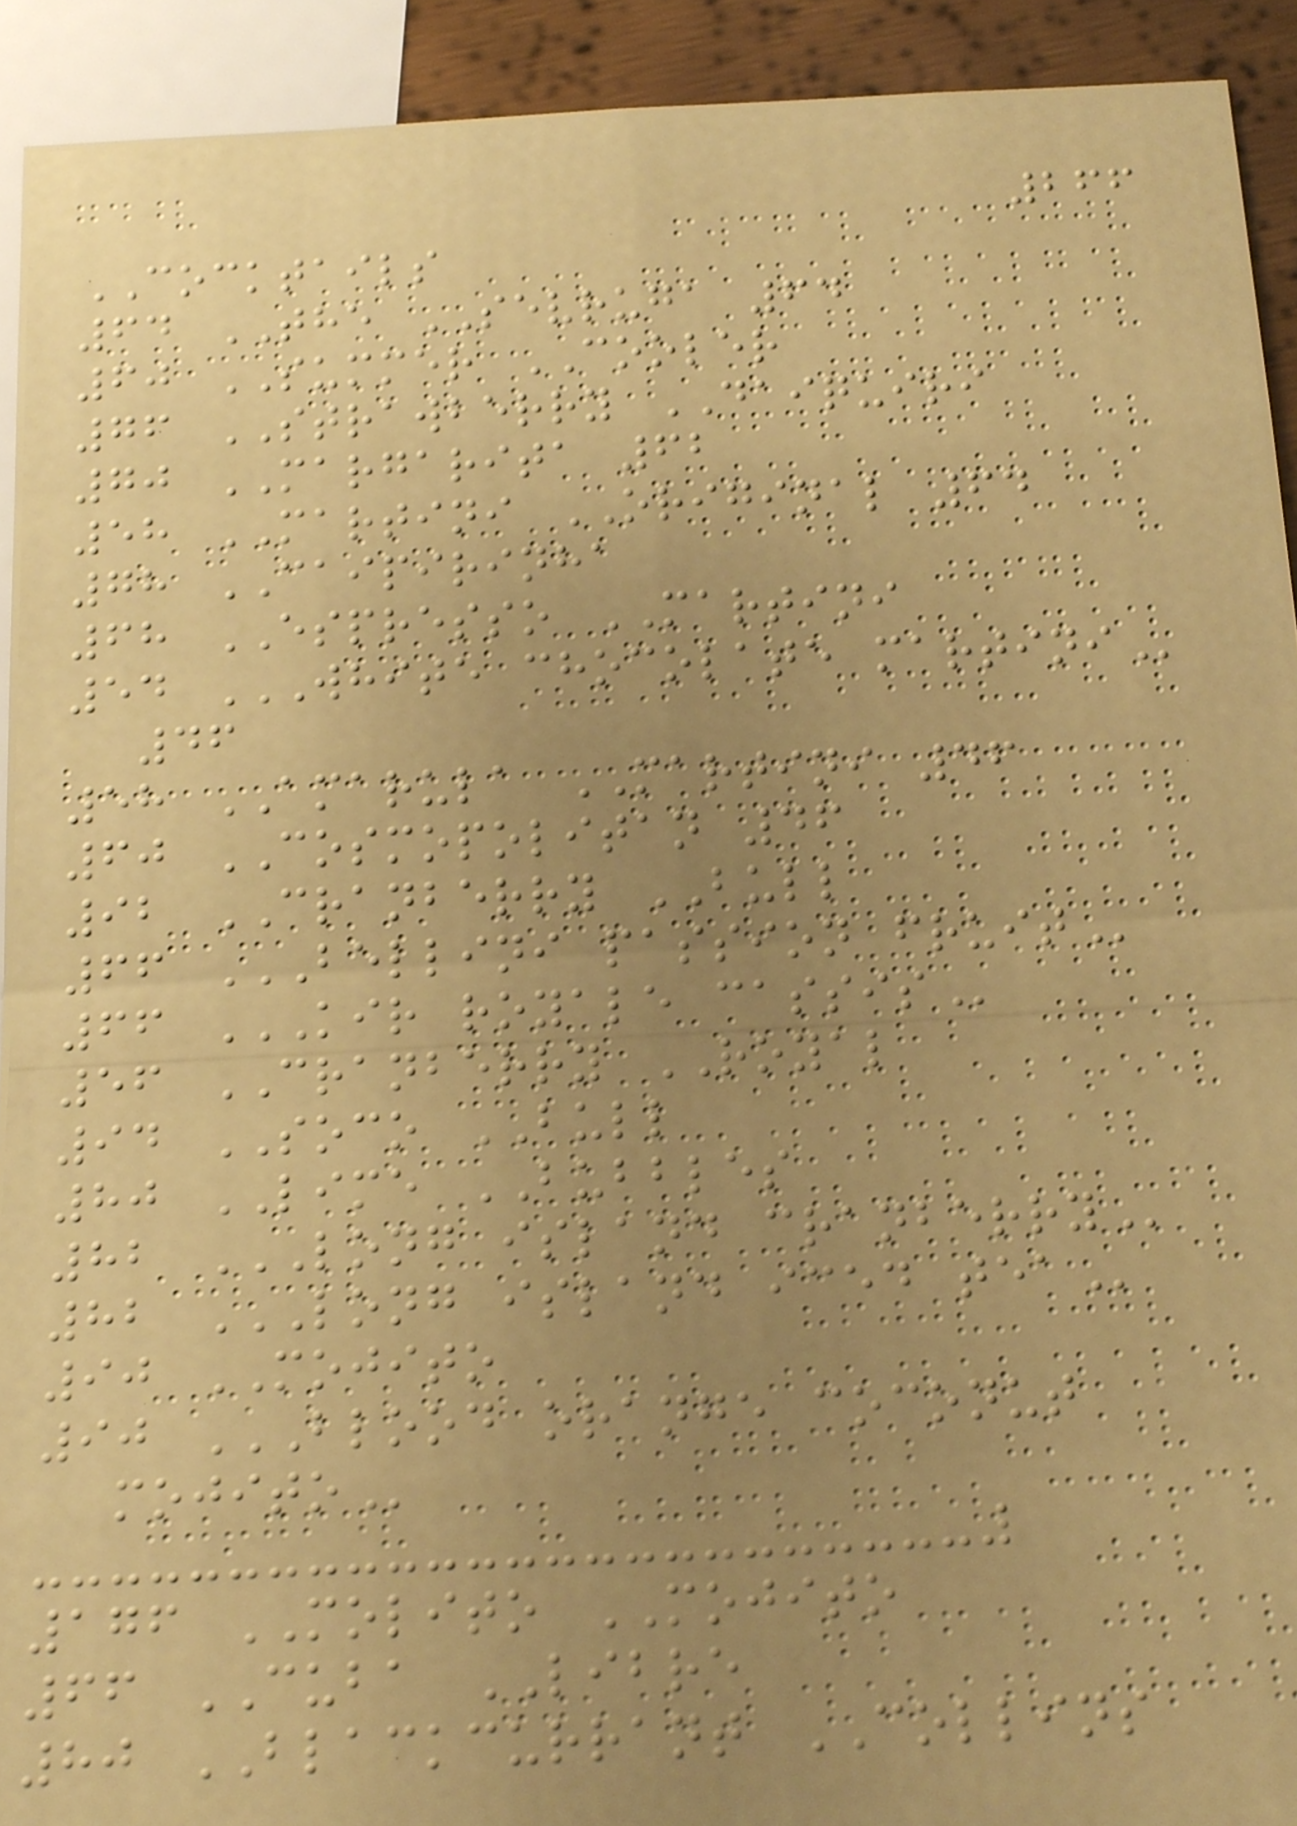266
COCKTAILS
64 THE SEVRUGA 64
60 SUMMER COOLER
76 STRAWBERRY DAIQUIRI
70 MARGARITA 62
58 MARTINI ORIGINAL 64
78 CAIPIRINHA
68 ESPRESSO MARTINI
54 WHITE CHOCOLATE MARTINI
46
58 AMARULA MARTINI 46
60 COSMOPOLITAN 46
92 CRANBERRY BULL
66 BELLINI PASSION FRUIT
66 KIR ROYALE CASSIS
56 CRANBERRY ROYAL
94 SOCO BULL
80 LIME BUBBLES
82 LONG ISLAND CRANBERRY
82 LONG ISLAND ICED TEA
90 MOJITO
90 BLOOD ORANGE COCONUT
MOJITO
176 MOLITO MOJITO
66 CUBA LIBRE
80 BLACKCURRANT COLLINS
